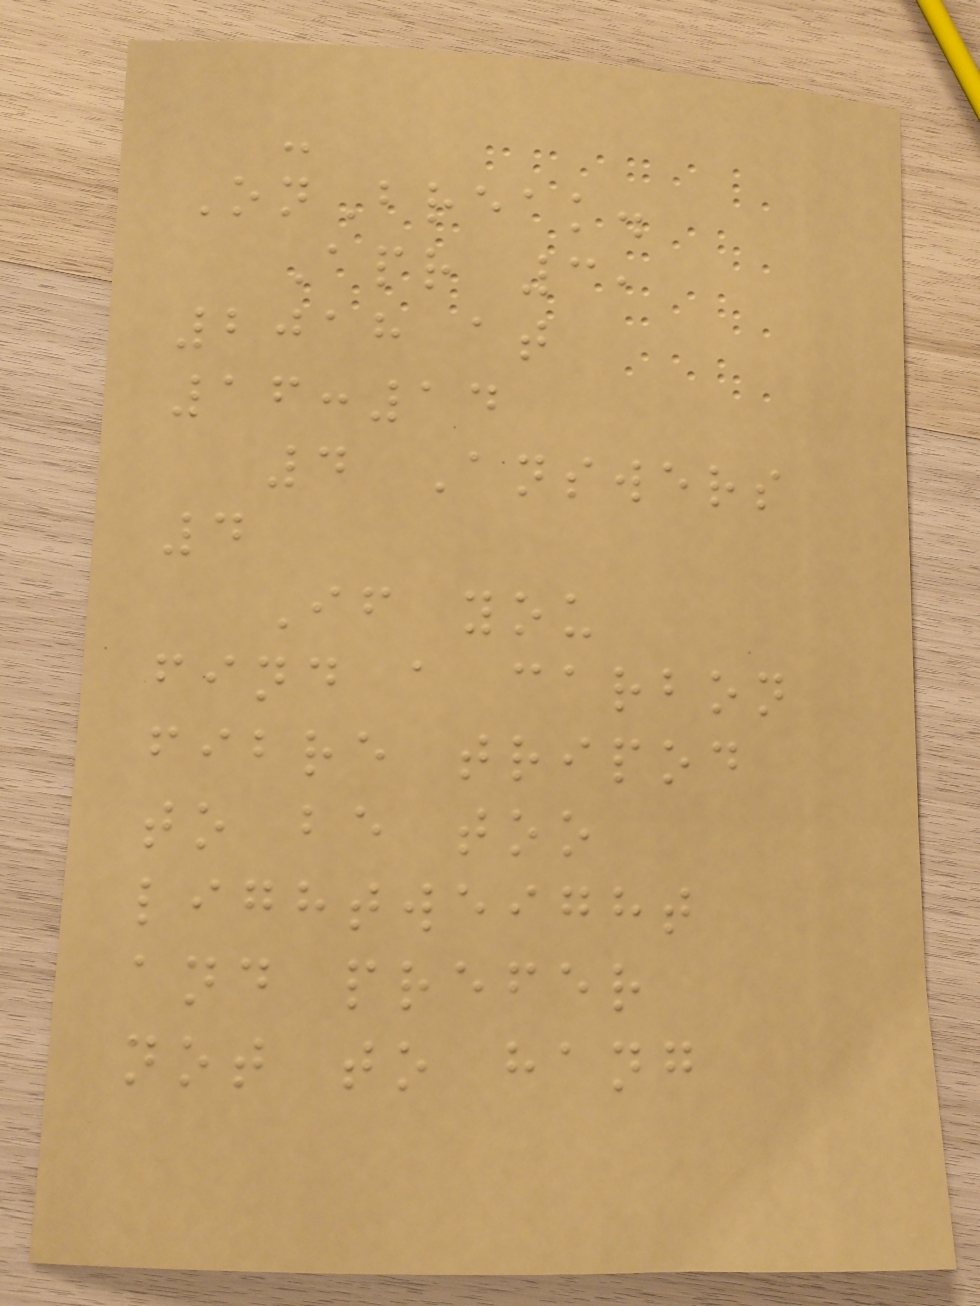-
OnBreak.
Apr 3,
2018 at
16:14
4 Answers
4
If you
find a carbon
fibre tripod
to be too
lightweight
and prefer
not to hang
